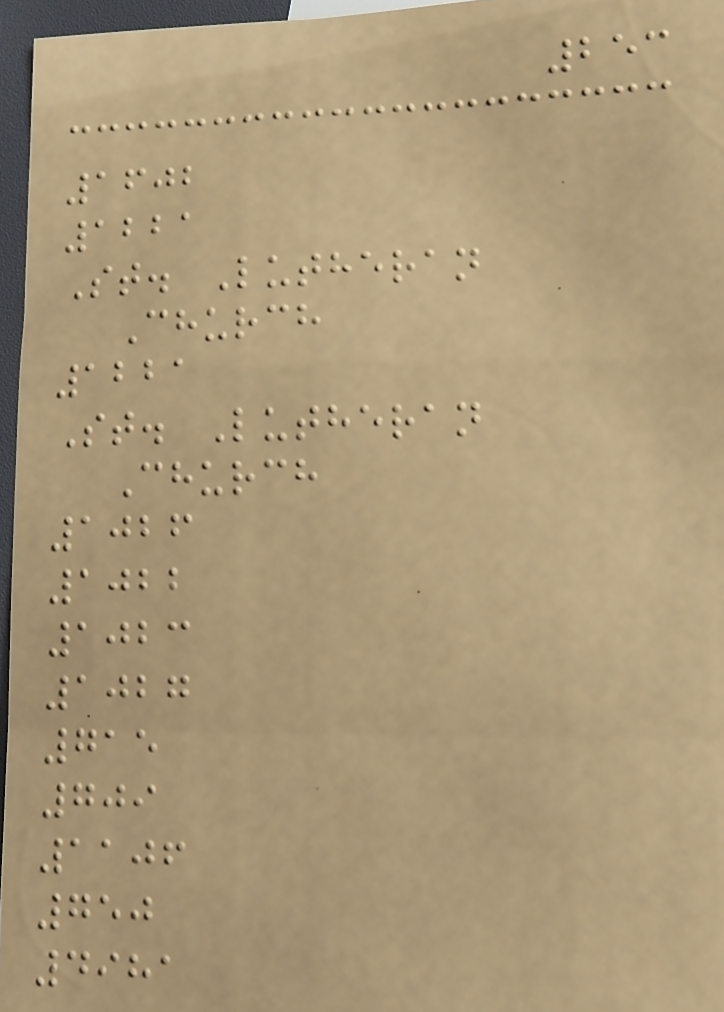253
1602
1221
St. Lutheran
Church
1221
St. Lutheran
Church
1026
1022
1023
1027
715
709
1106
750
4981
